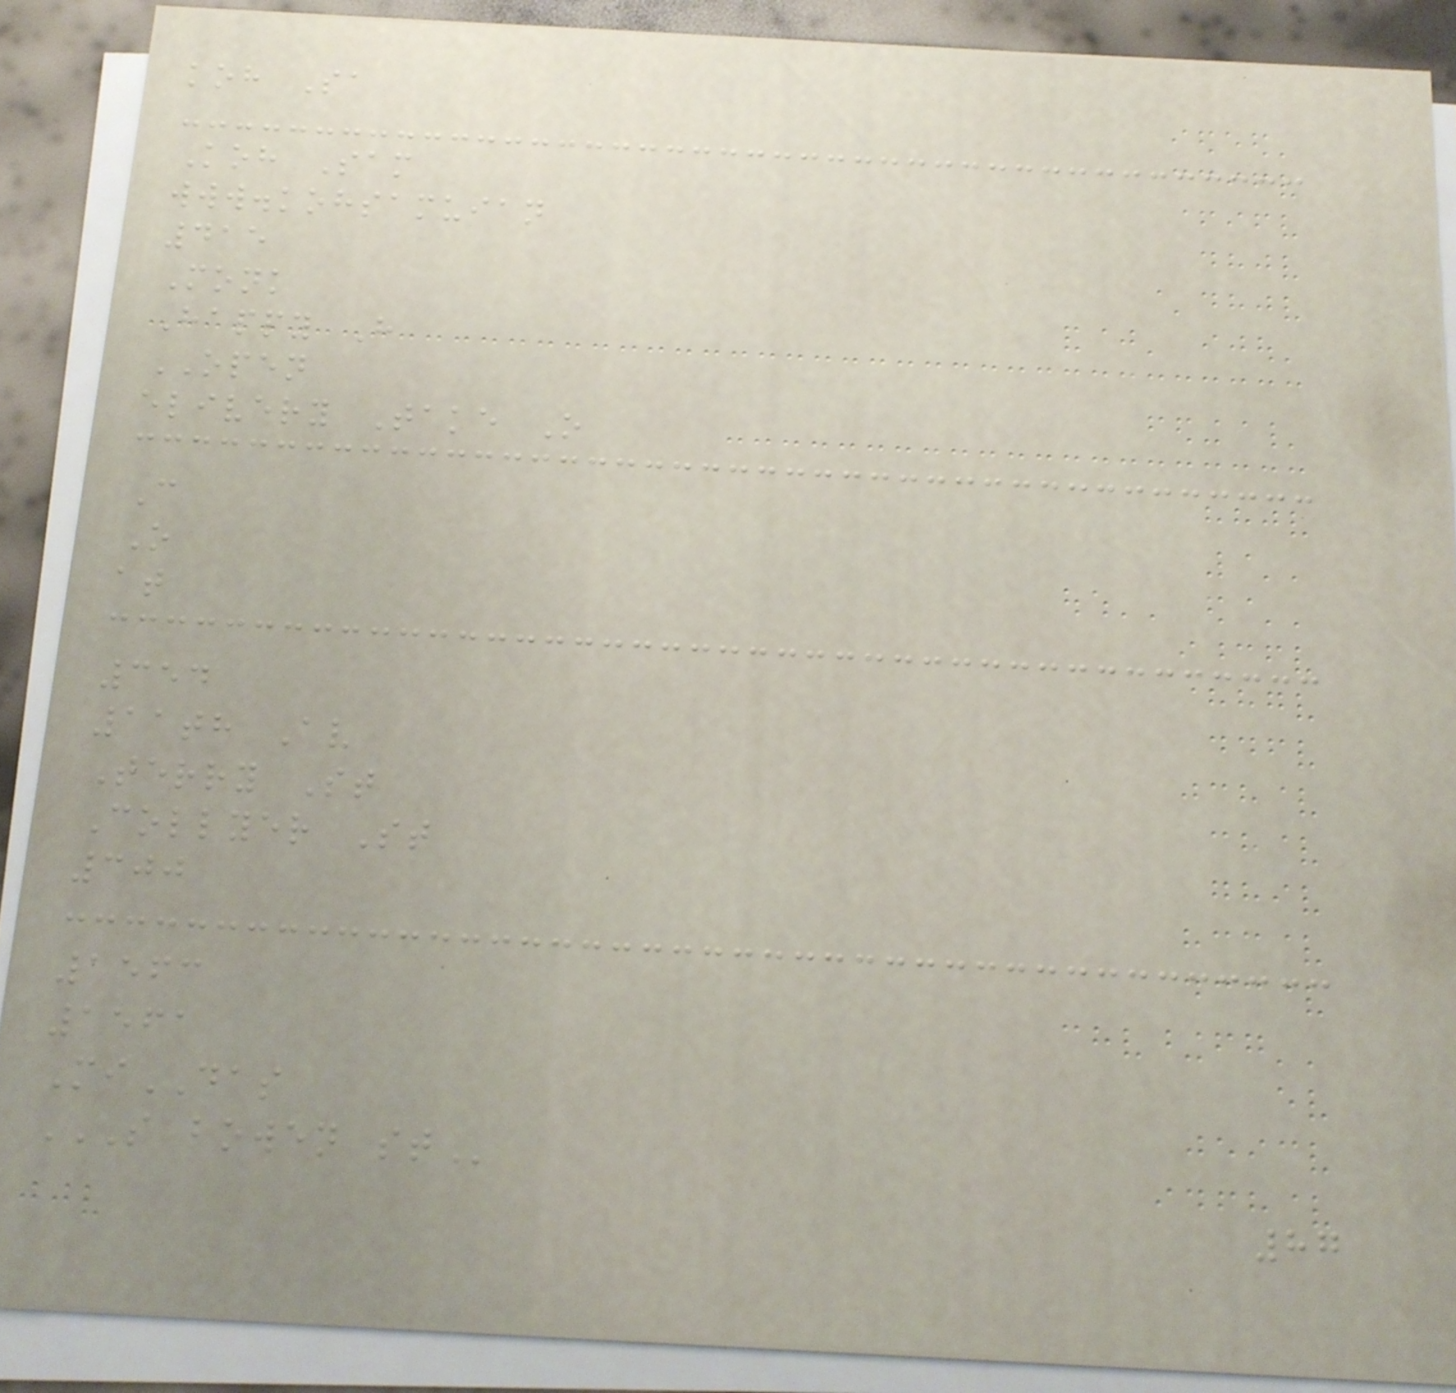koh Sa
Koh Sam
www.kohsamuian
415
Monk
Happy H
OPEN
elivery Take O
C
O
at
354
11th Av
Terry St
Collyer St
300
1563
1561
MiDAS
S BOWEN ST
87
